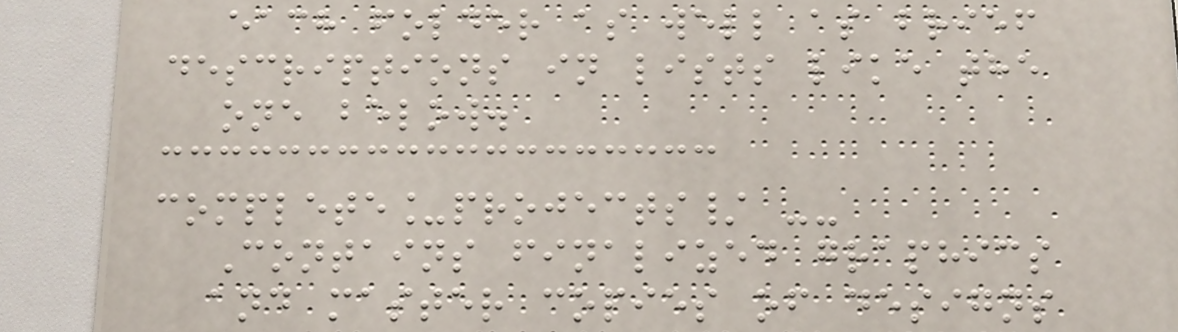each folder as well as brief
descriptions in lists like the
one below.
complete_projects/ --
Contains finalized graphics
and master copies of designs
